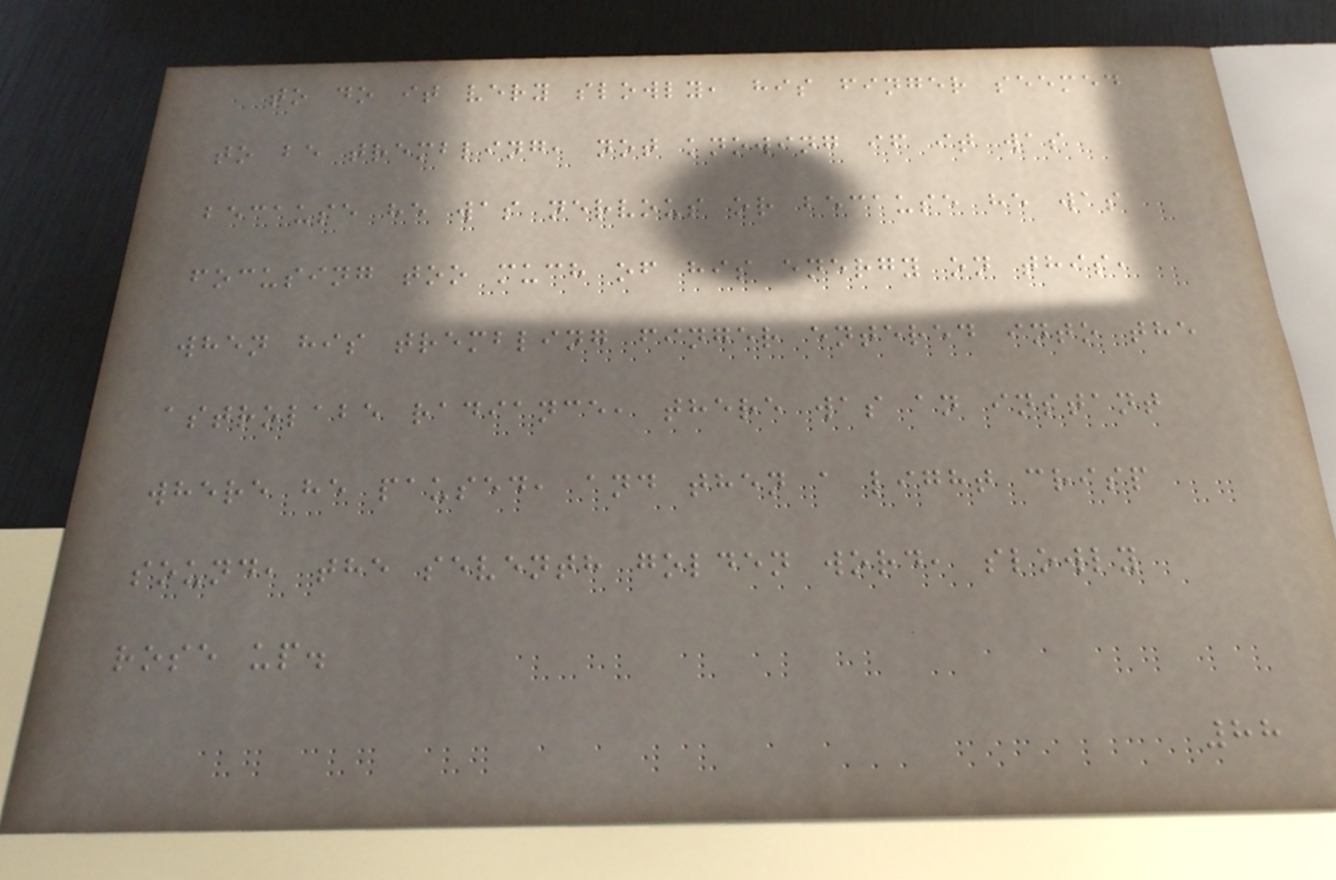to do it very slowly, his finger seemed
to be trembling, not knowing if it was
because he was nervous or because he was
focusing too much of his energy on this,
when his trembling finger entered into the
astrolabe radiance, there was an instant
where he paused, and then a light crisp
sound, the seventh golden word, slowly
rose up.
88
